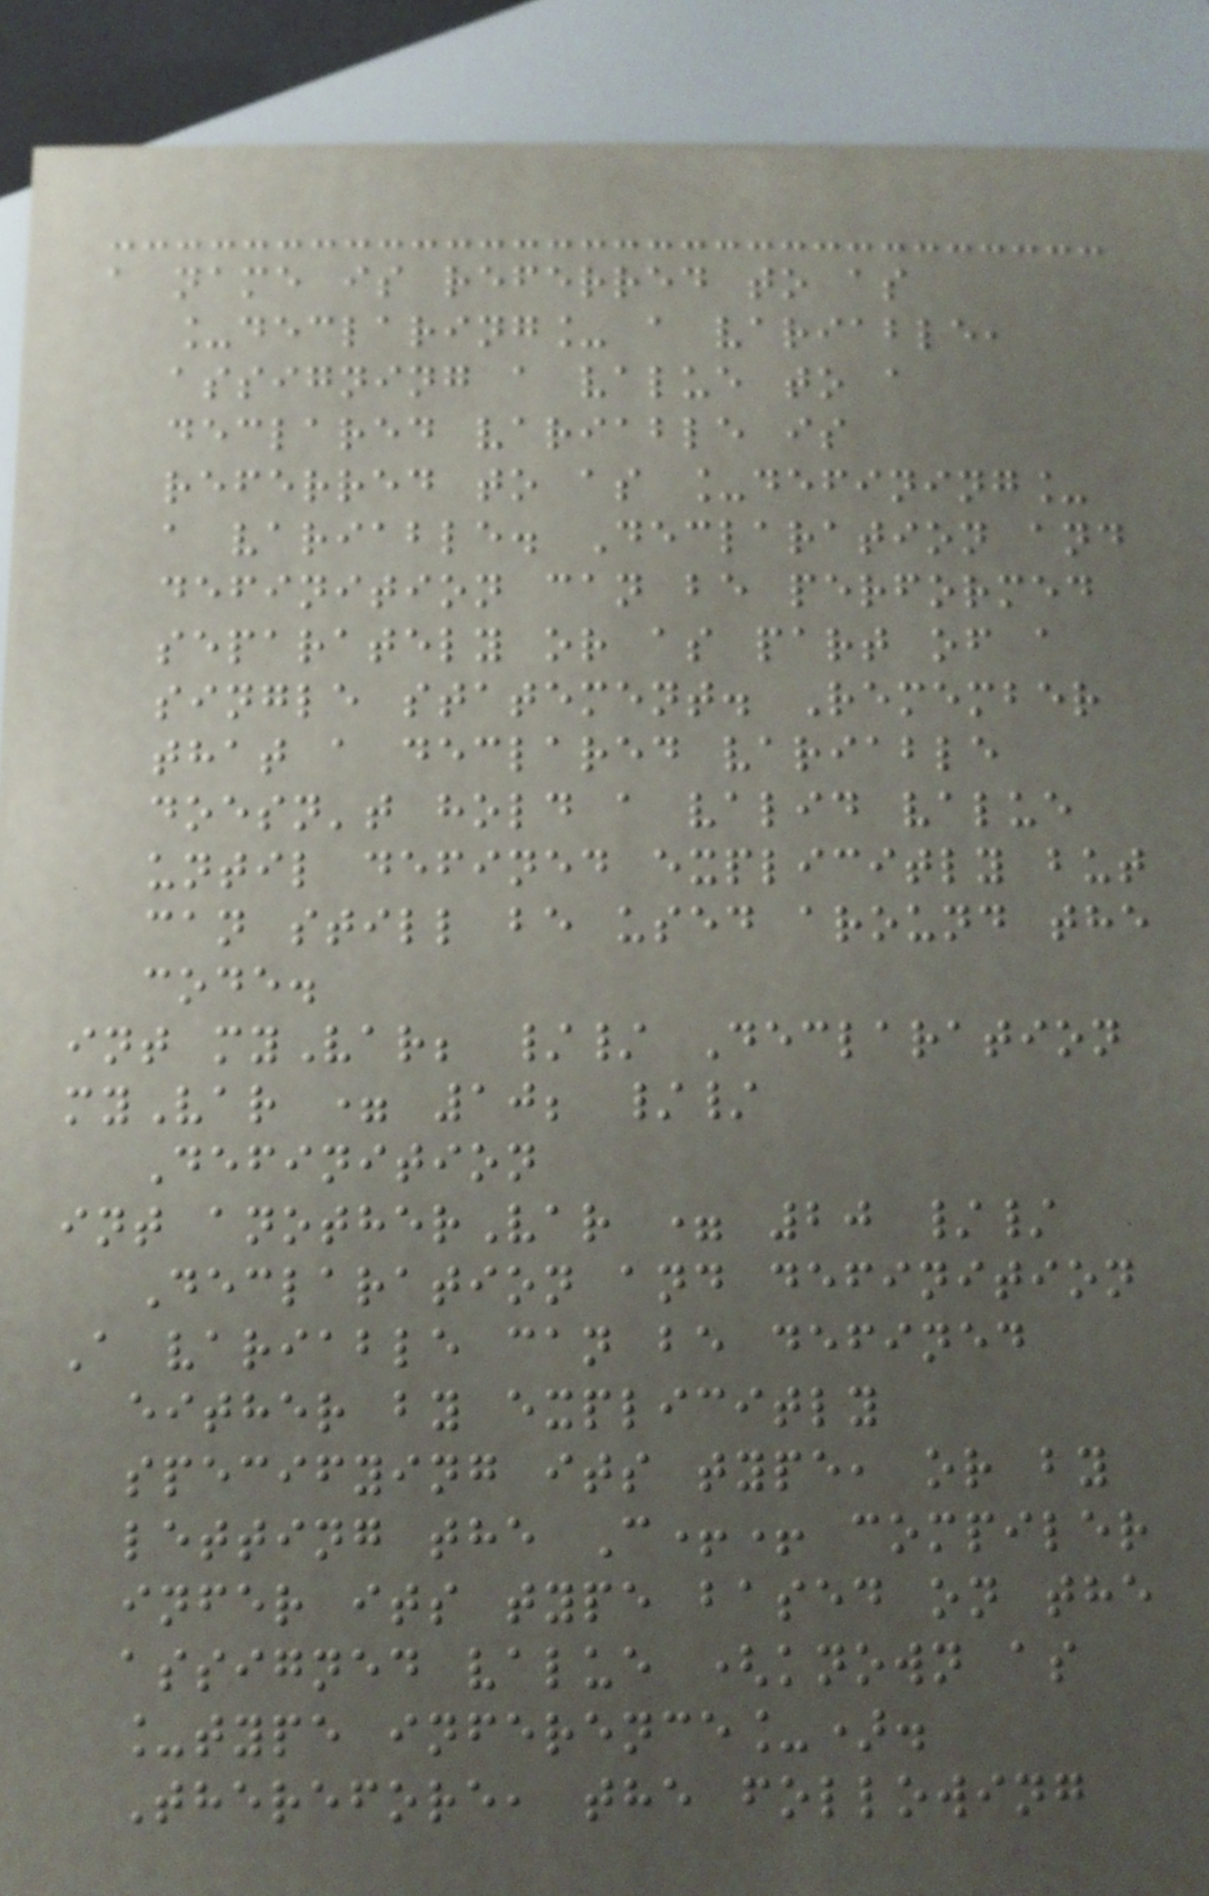a name is referred to as
_declaring_ a variable,
assigning a value to a
declared variable is
referred to as _defining_
a variable. Declaration and
definition can be performed
separately or as part of a
single statement. Remember
that a declared variable
doesn't hold a valid value
until defined explicitly but
can still be used around the
code.
int myVar; // Declaration
myVar = 10; //
Definition
int anotherVar = 20 //
Declaration and definition
A variable can be defined
either by explicitly
specifying its type, or by
letting the C++ compiler
infer its type based on the
assigned value (known as
_type inference_).
Therefore, the following
